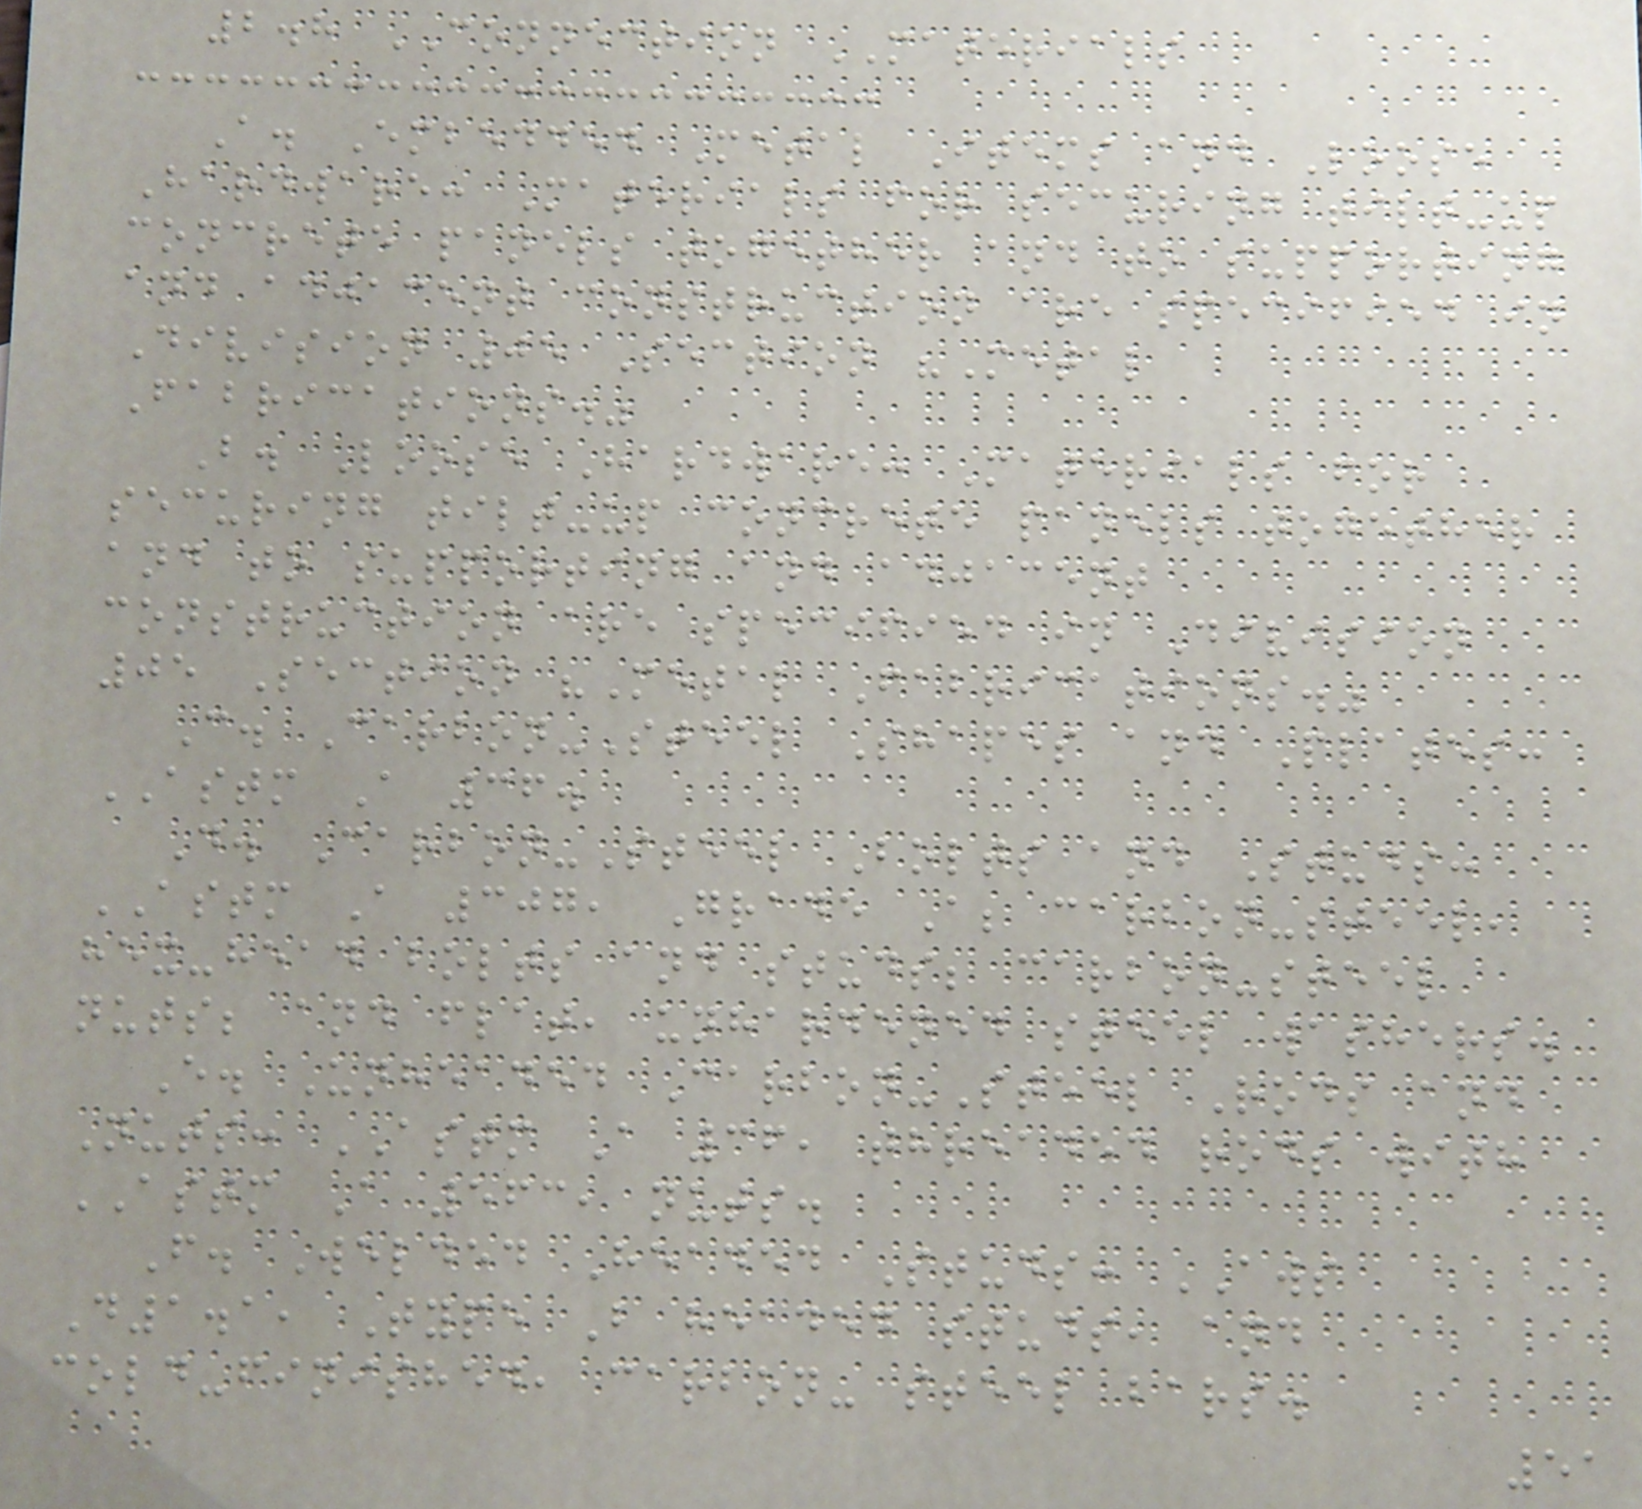2.8 CONNECTION MATERIALS
A. Embedded Metal Items and Loose
Hardware: Materials for securing tilt-up
concrete panels together and to supporting
and adjacent construction are specified in
Division 05 Section "Metal
Fabrications."
B. Loose Hardware: Materials for
securing tilt-up concrete panels together
and to supporting and adjacent
construction are specified in Division
05 Section "Metal Fabrications."
C. Carbon-Steel Shapes and Plates:
ASTM A 36.
D. Carbon-Steel Bolts and Studs:
ASTM A 307, Grade A; carbon-steel,
hex-head bolts and studs; carbon-steel
nuts; and flat, unhardened steel washers.
E. Unheaded Carbon-Steel Rods and
Nuts: ASTM A 36, threaded rods with
ASTM A 563, nuts.
F. Welded Headed Studs: AWS
D1.1, Type B headed studs, and
cold-finished, carbon- steel bars.
51
